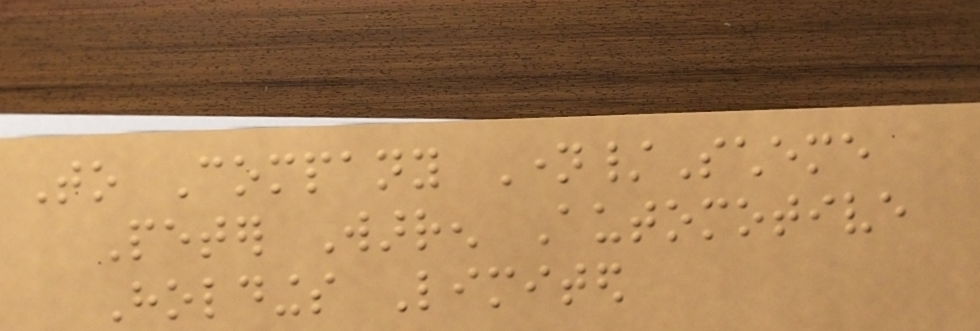To Company Name/Scheme
Peter Warren Automotive
Holdings Limited
